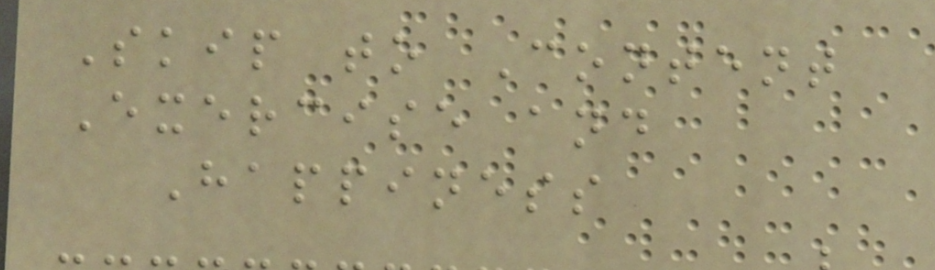Skip to Content
Exercise and
Happiness
